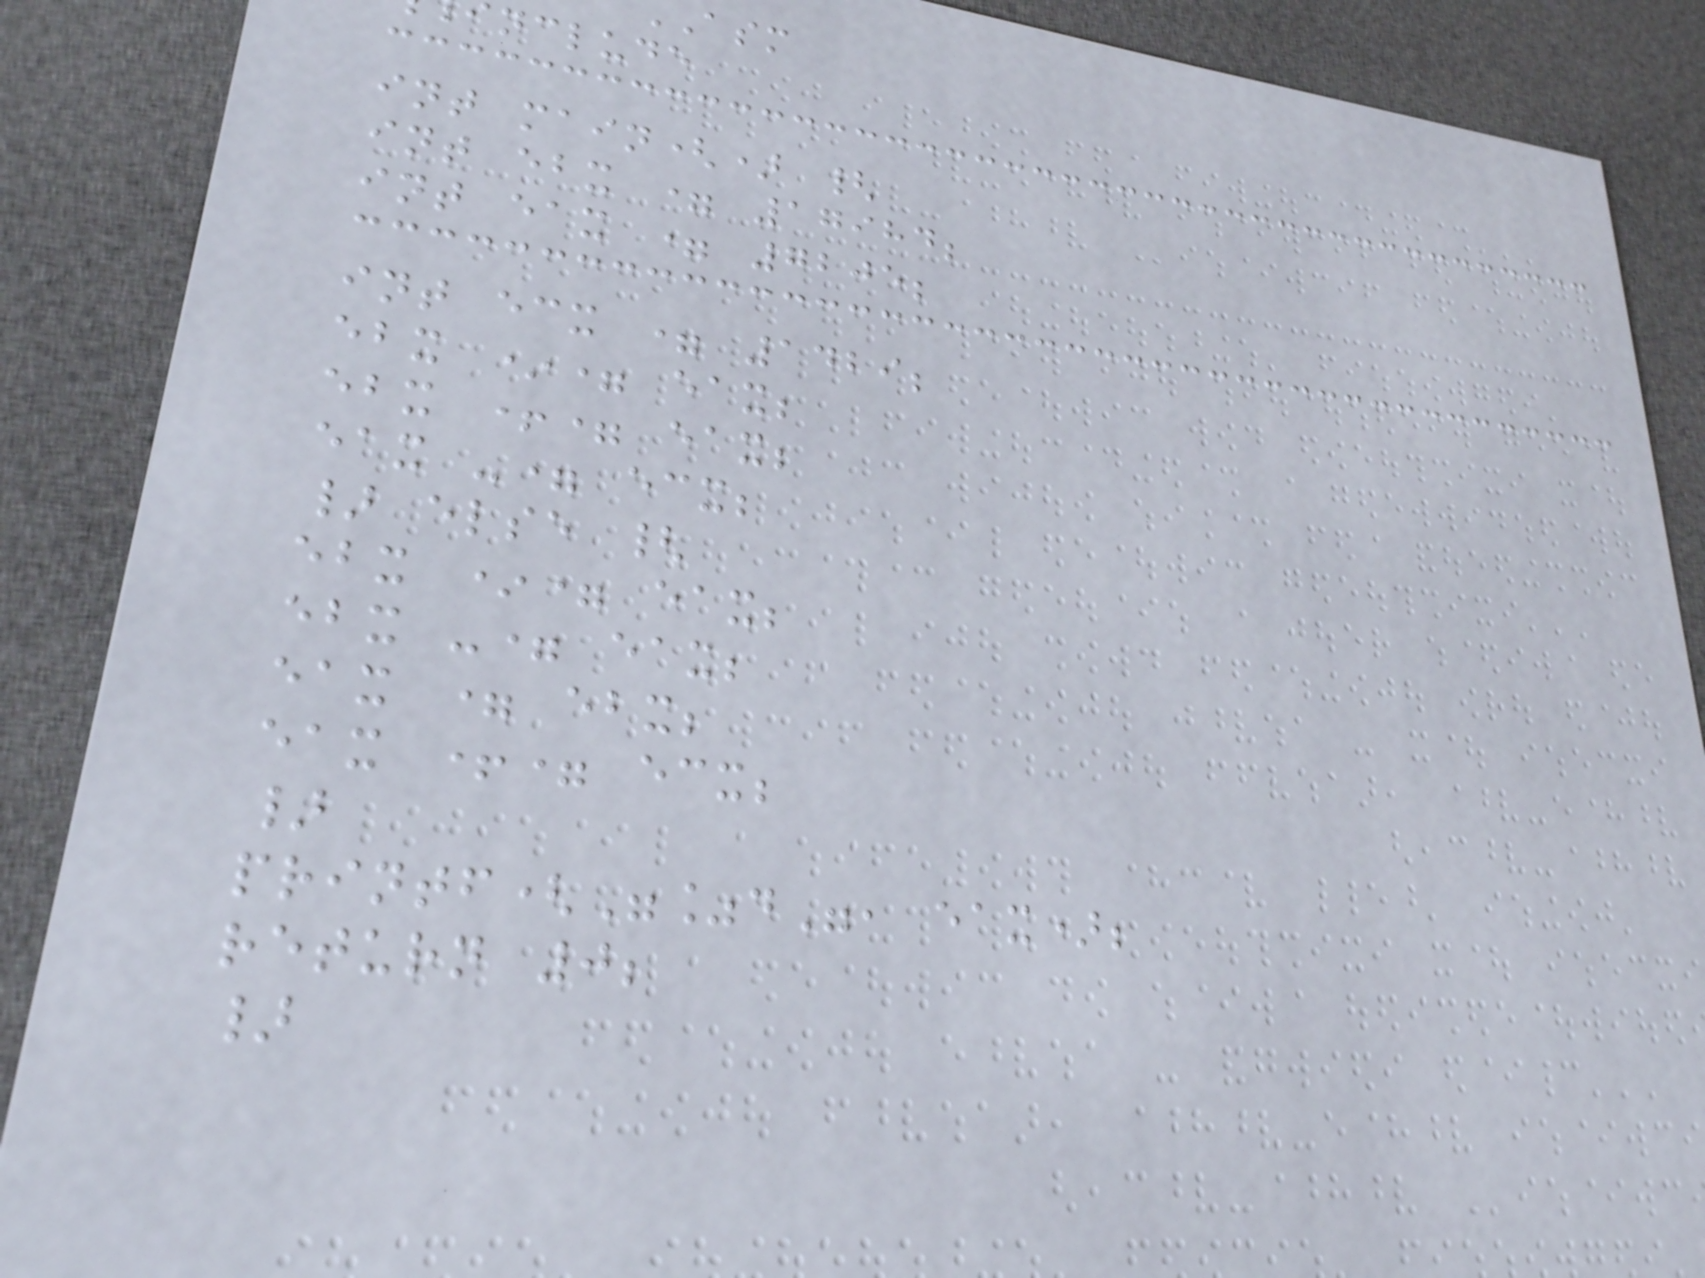nclude
int main() {
int ebx = 17984;
int eax = 7205;
int ecx = 1429;
ebx *= eax;
ebx += eax;
eax -= ecx;
} else {
ebx *= eax;
ebx -= eax;
eax = ebx;
eax += ecx;
}
printf("%d", eax);
return 0;
}
